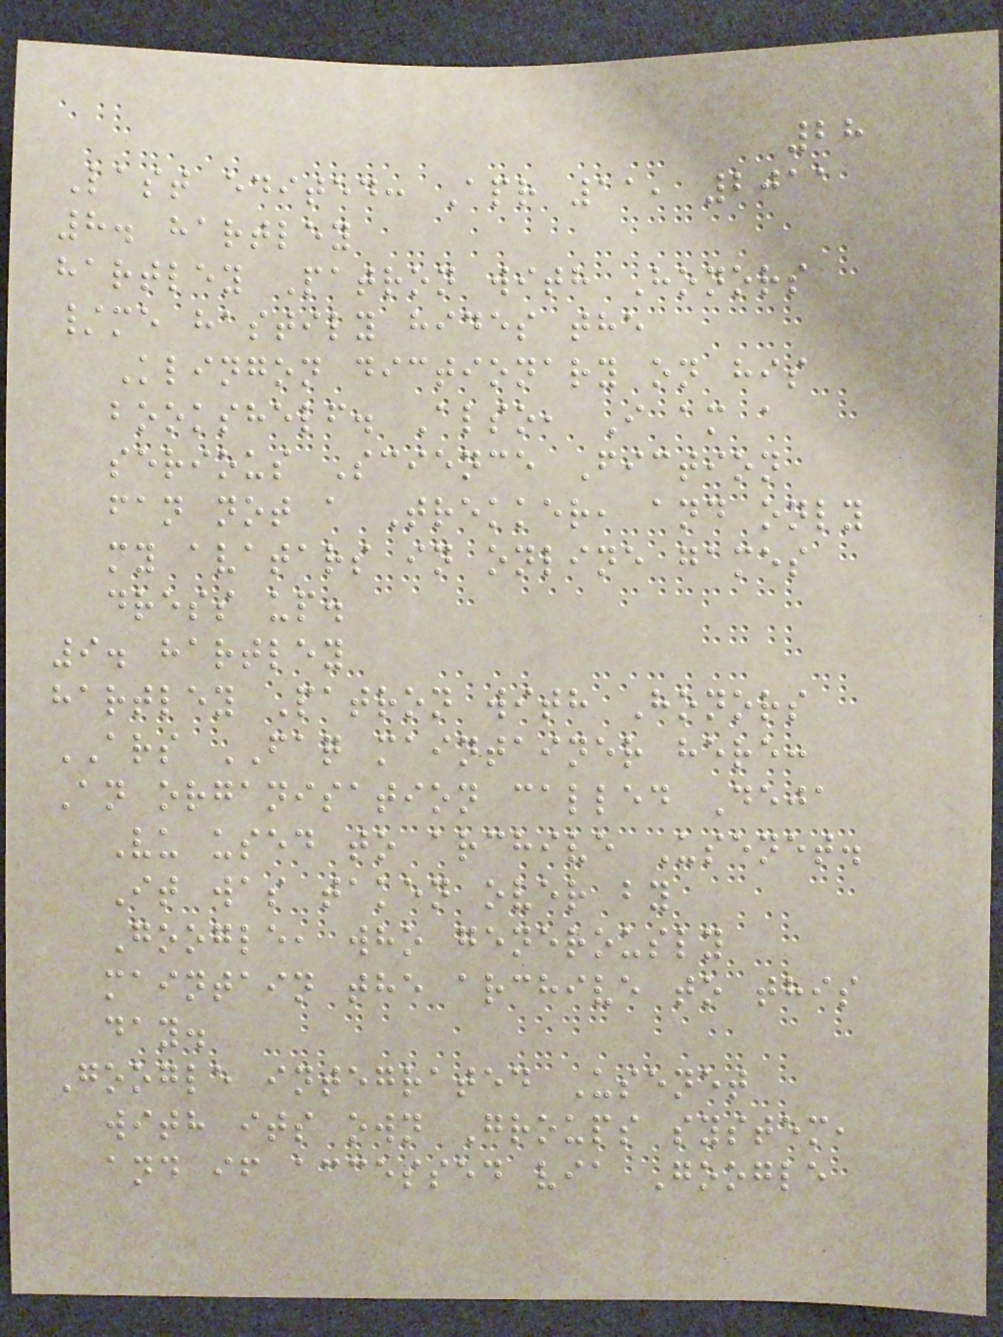28
Last edited: Apr 11, 2011
8. hartley
hartley Patron with Honors
/me hastily hides the
Klingon dictionary on his
bookshelf. Also, I am a
serious Science Fiction
fan not a Trekker, and only
my avatars in online games
dress up.
9. hartley
hartley Patron with Honors
ARS FAQ maintainer here:
An organisation called Deja
Vu used to archive Usenet.
It was taken over by
Google, who generously
maintain the archive to this
day.
Google integrated Usenet
with its own Groups system,
and if accessed via Google
